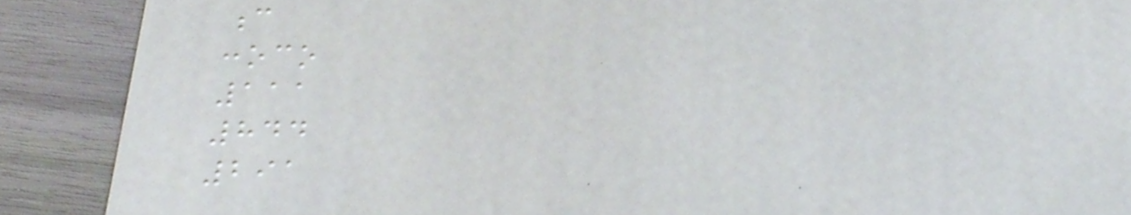c
conoco
111
844
291
